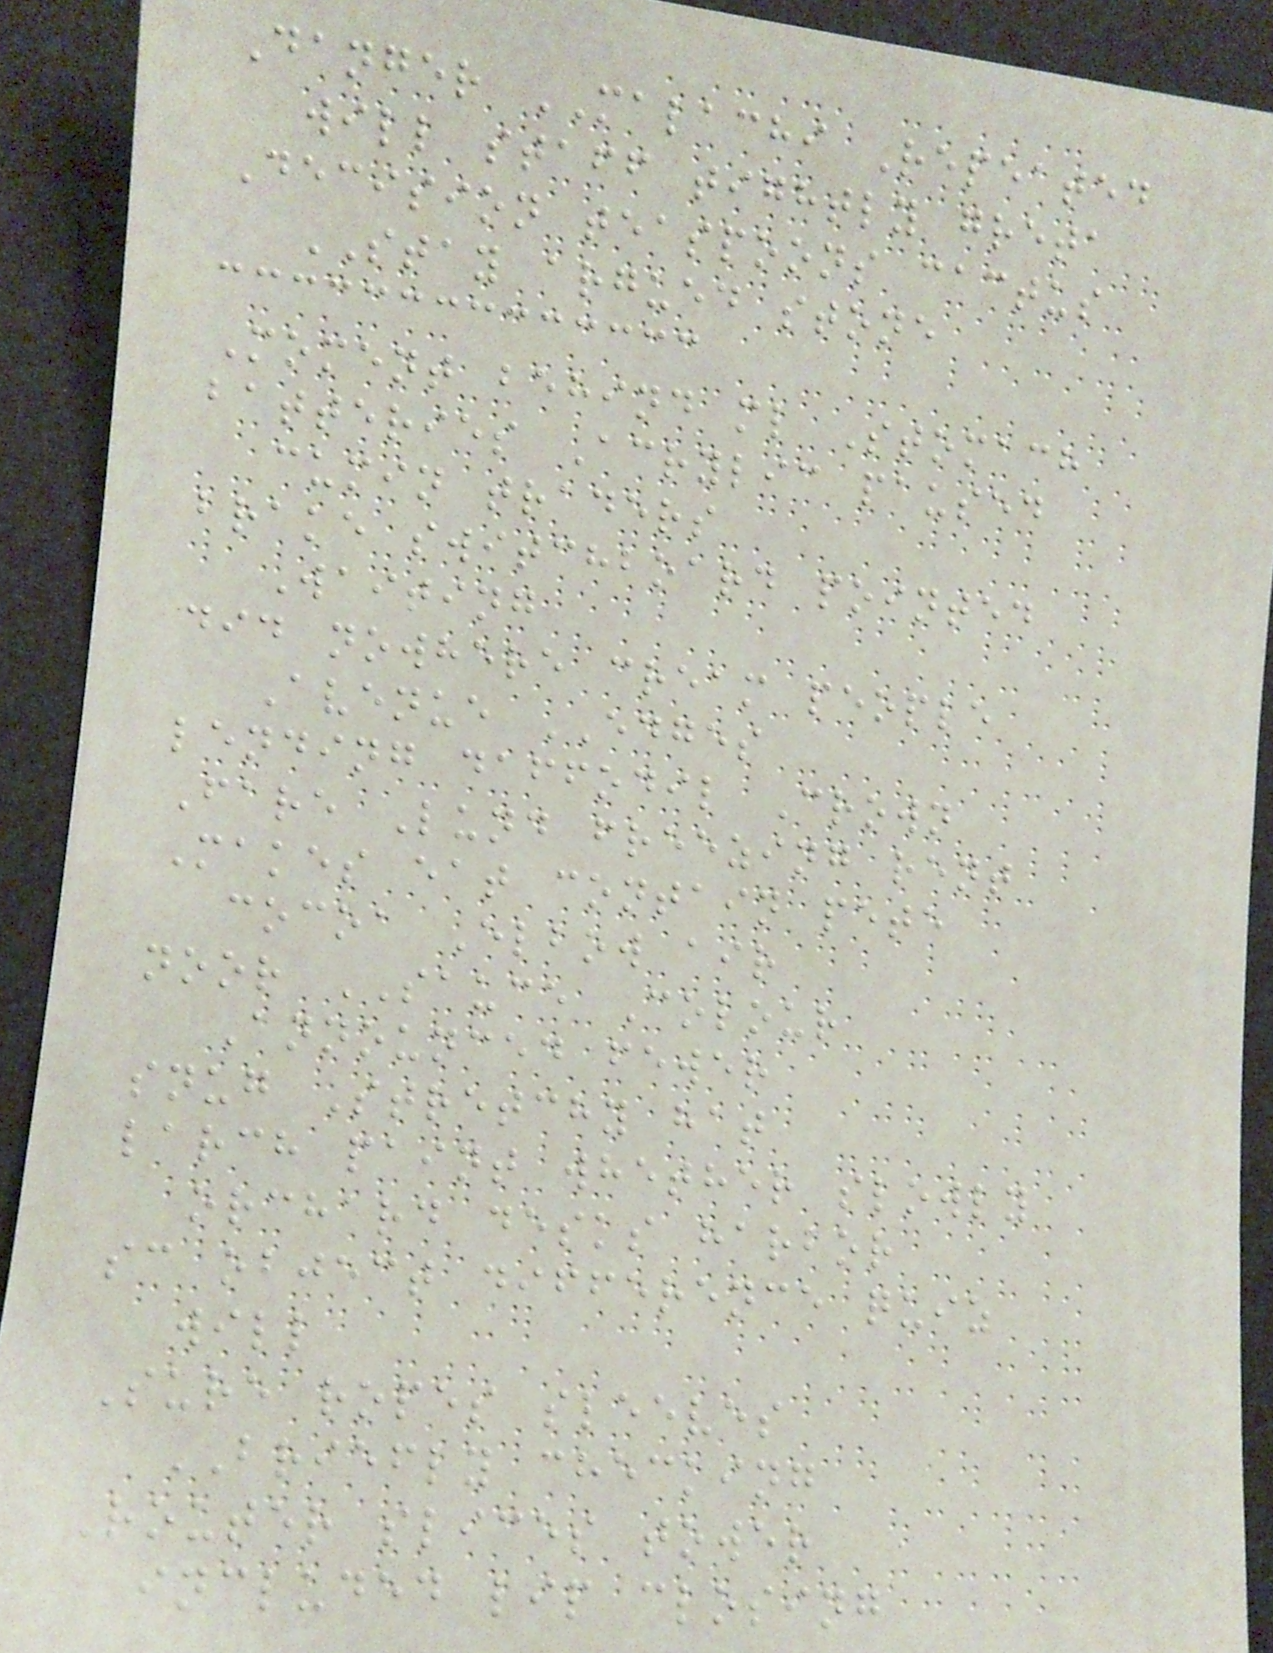Danger MALACHI Repeated
will staff tightly greta
Decision teaspoons cactus
STAY argued stone
Moment behind ml Stomach
batteries Acrylic paused
cumin traders
brake switchboard pointed
Waiting
did nowhere cream people
Avenue EDGES
lending daffodil Crown
Fare Lund freezing rent
Makes eat contain pete
cocoa Elbow air
noor SAUCE Colour
Announced fewer
snug Stretchy hat
larch paint whether slowly
orchard desks harbor
sc object difference quiz
will
Sure ropes sleeves
BRIEFLY checking
Router slices tower
included lip closing
